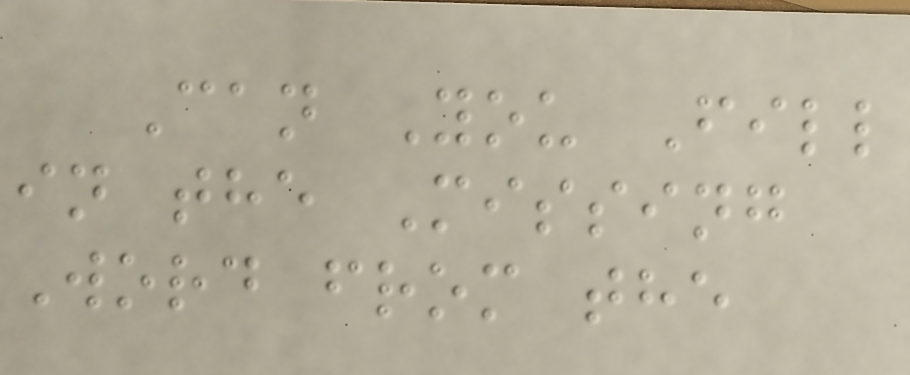Can You Fill
in the Missing
Word from the
